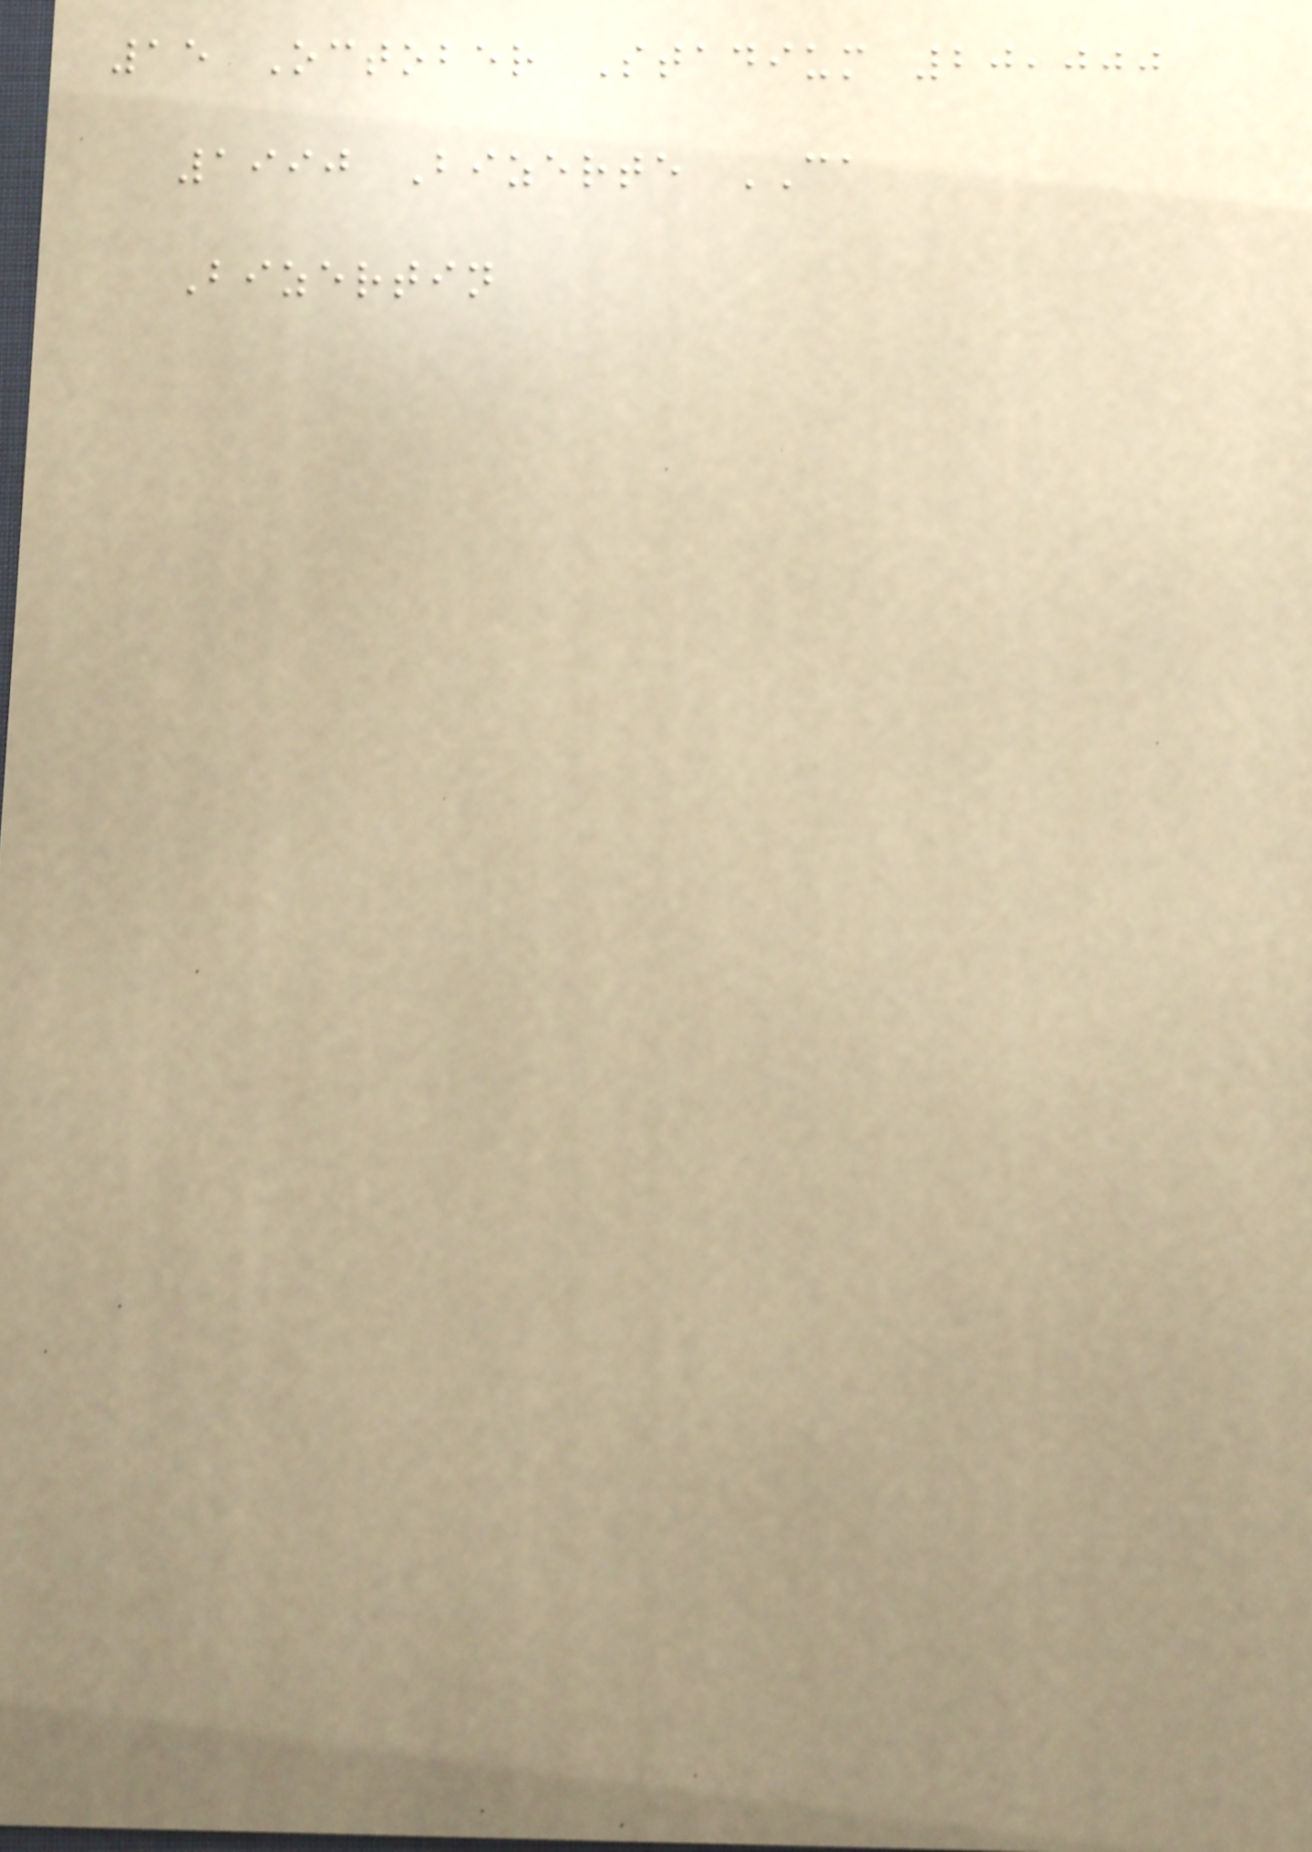15 October Stadium 20,000
1990 Bizerte CA
Bizertin
